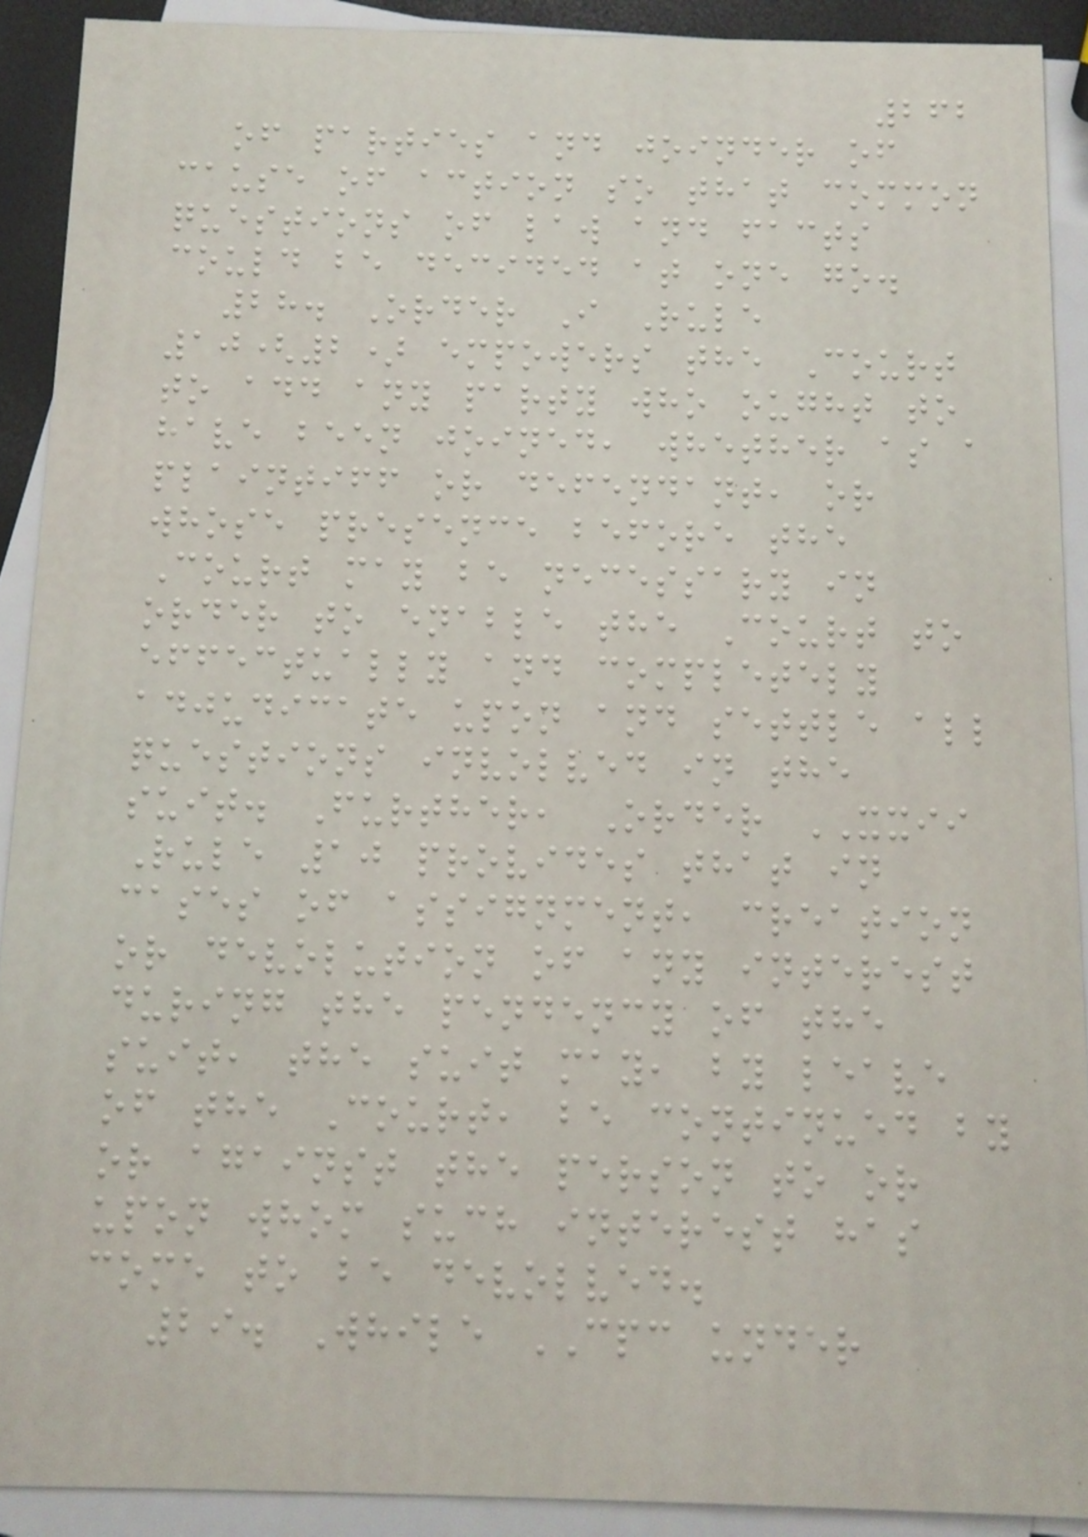262
of parties and joinder of
cause of action so that common
questions of law and facts
could be decided at one go.
28. Order I Rule
10(2) empowers the Court
to add any party who ought to
have been joined, whether as a
plaintiff or defendant, or
whose presence before the
Court may be necessary in
order to enable the Court to
effectually and completely
adjudicate upon and settle all
questions involved in the
suit. Further, Order XXII
Rule 10 provides that in
cases of assignment, creation
or devolution of any interest
during the pendency of the
suit, the suit may, by leave
of the Court, be continued by
or against the person to or
upon whom such interest has
come to be devolved.
29. While CPC under
